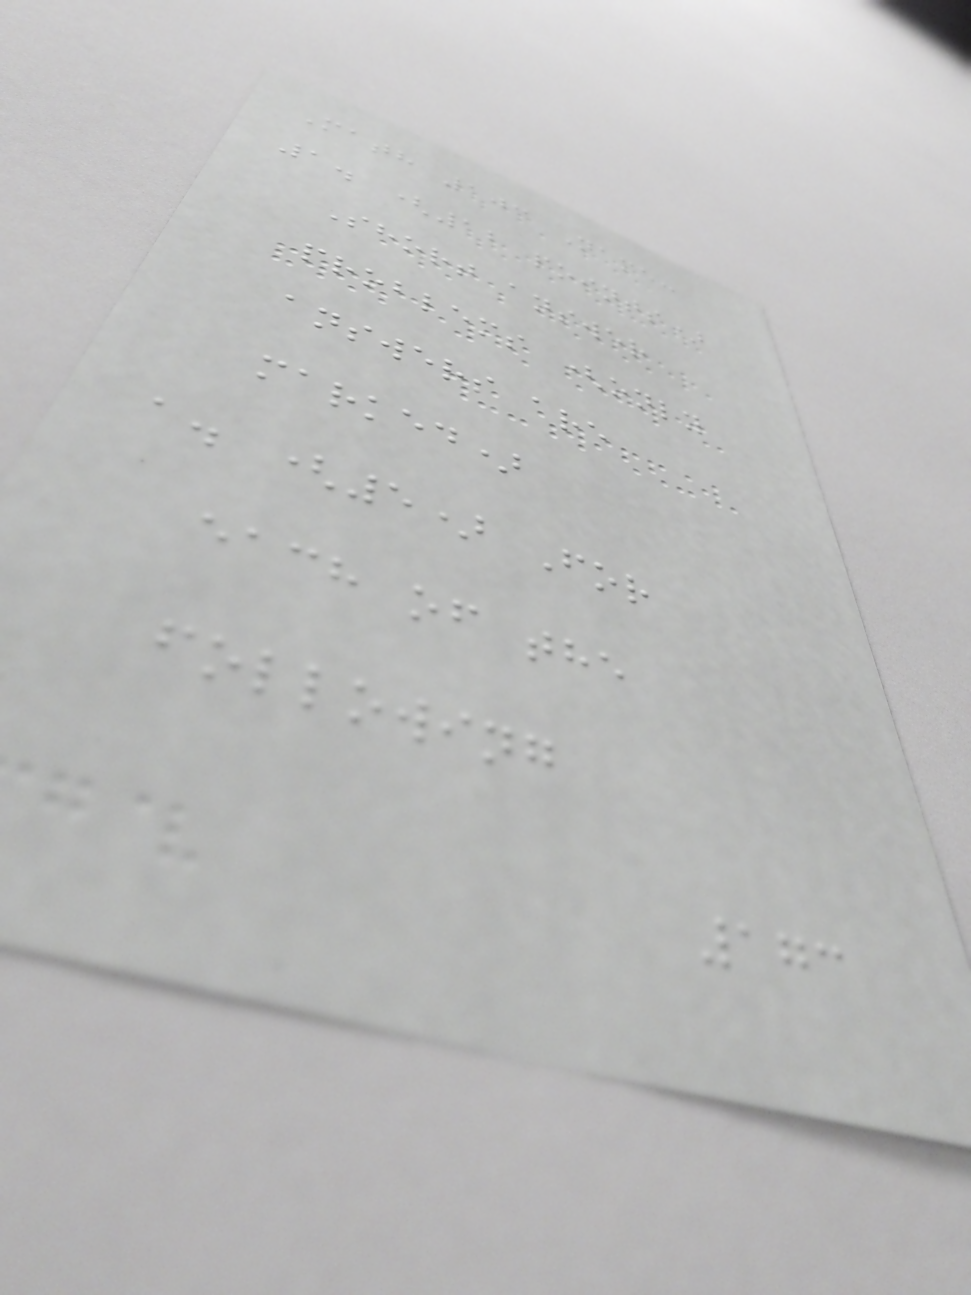Math 103 Name:
1. (12 points)
Short answer
problems (only
answers are
marked)
a. (5) For
each of the
following
173
